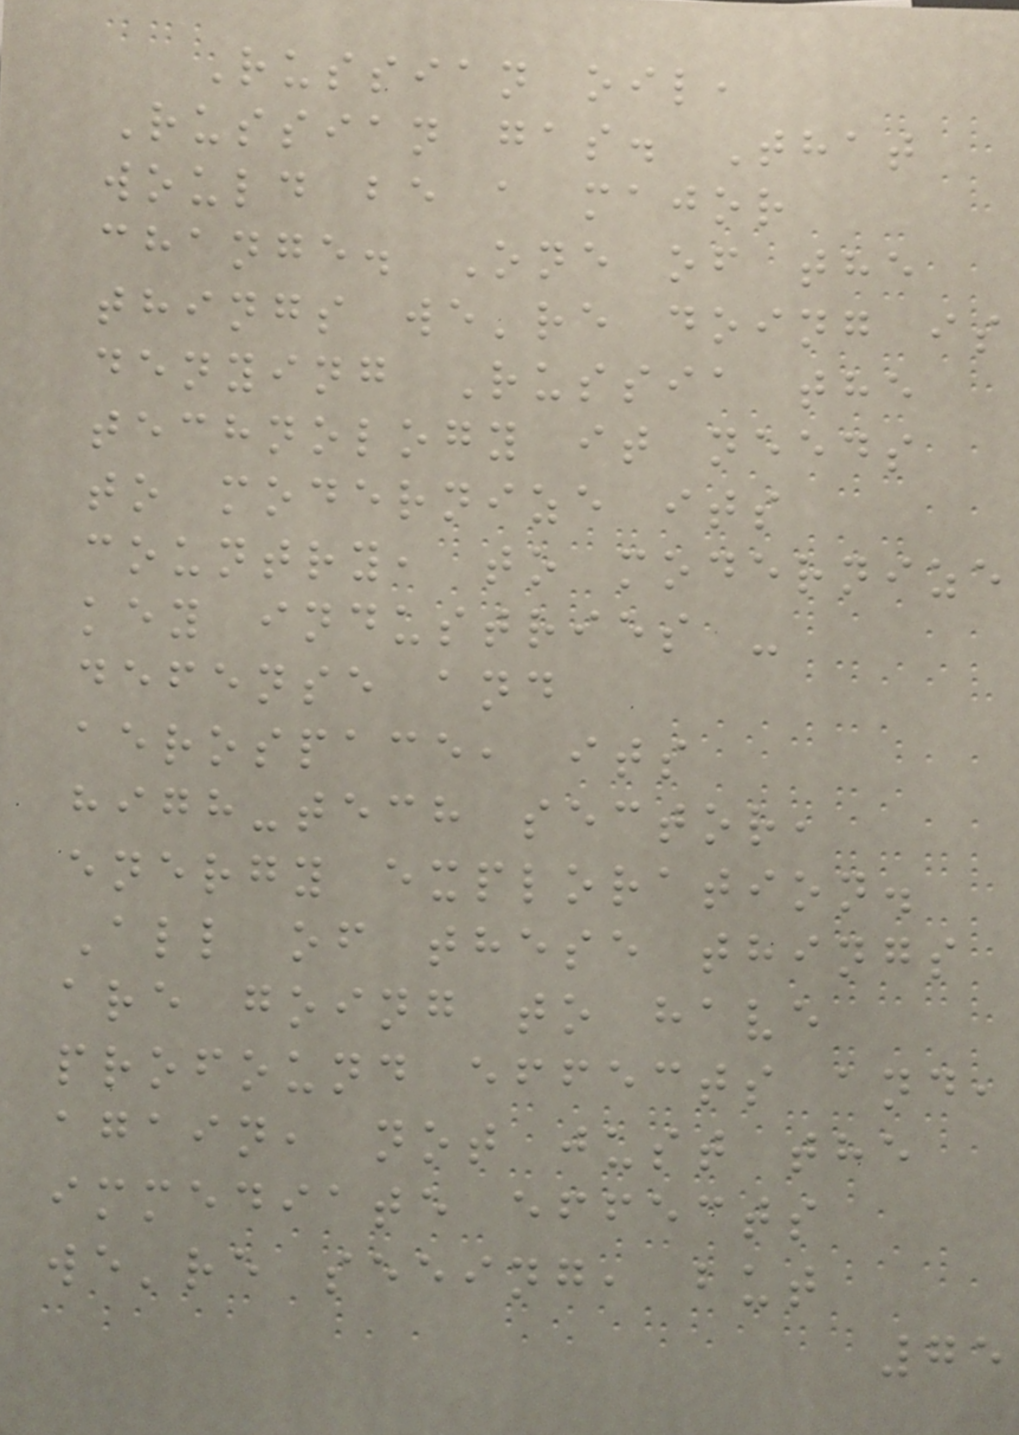Russian oil,
Russian gas. That
would be a major
change. One of the
things we're doing is
denying Russia the
technology it needs
to modernize its
country, to modernize
key industries -
defense and
aerospace, its
high-tech sector,
energy exploration.
All of these things
are going to have
profound effects and,
again, not just the
immediate effects
we're seeing, but
75
